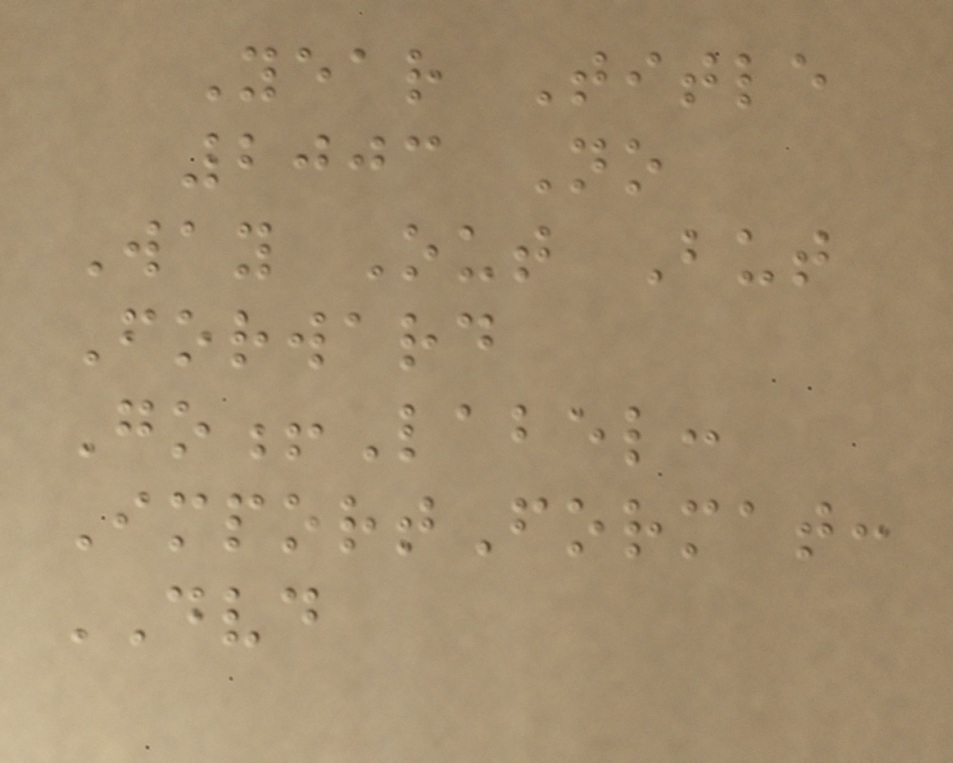Year Title
2003 No
Way Out But
Forward
Go!Label:
ImportFormat:
DVD
